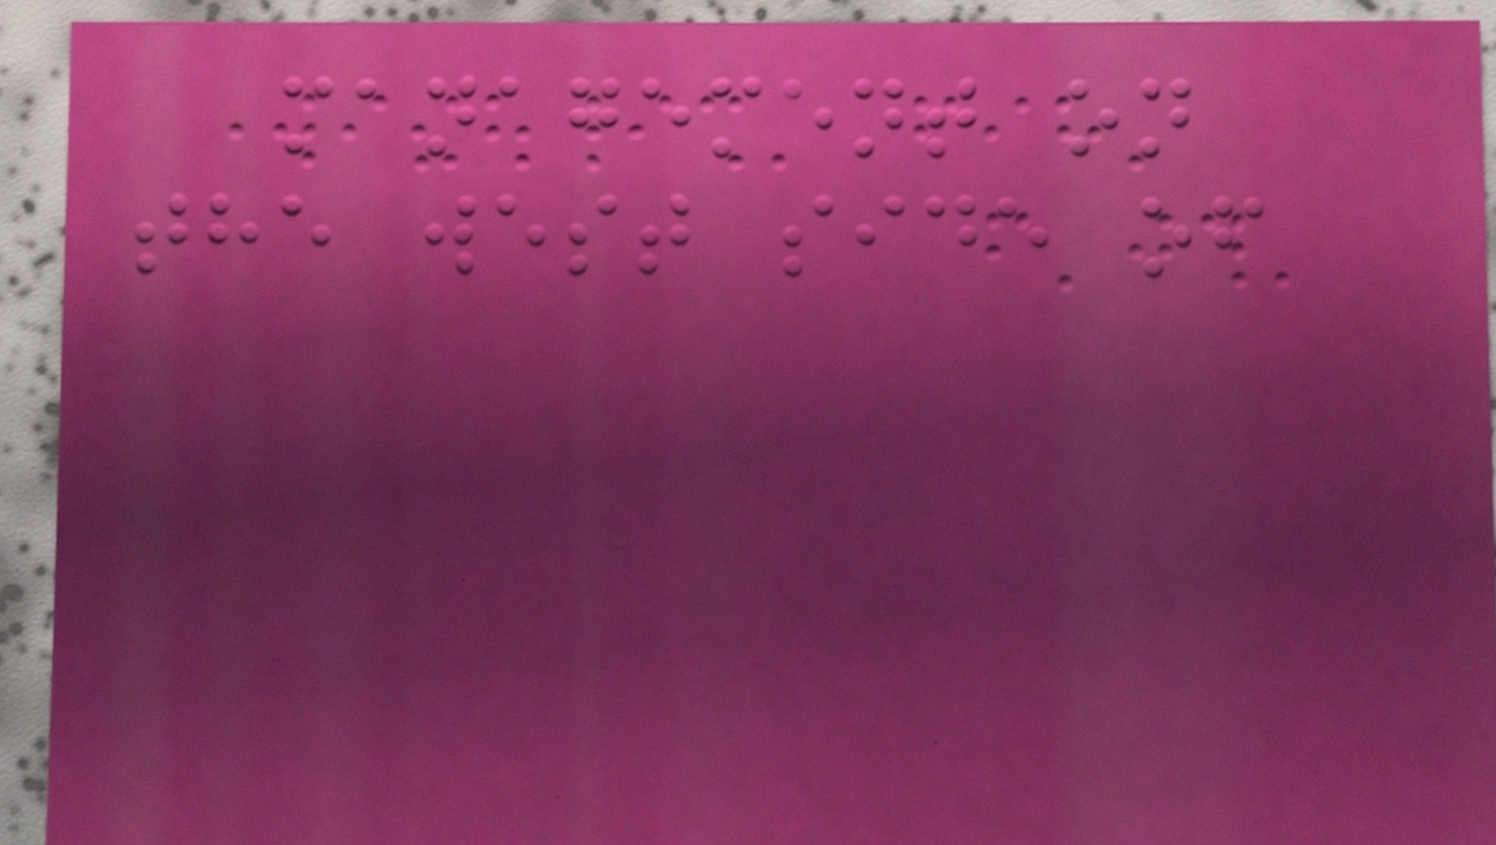management on
the west side of
